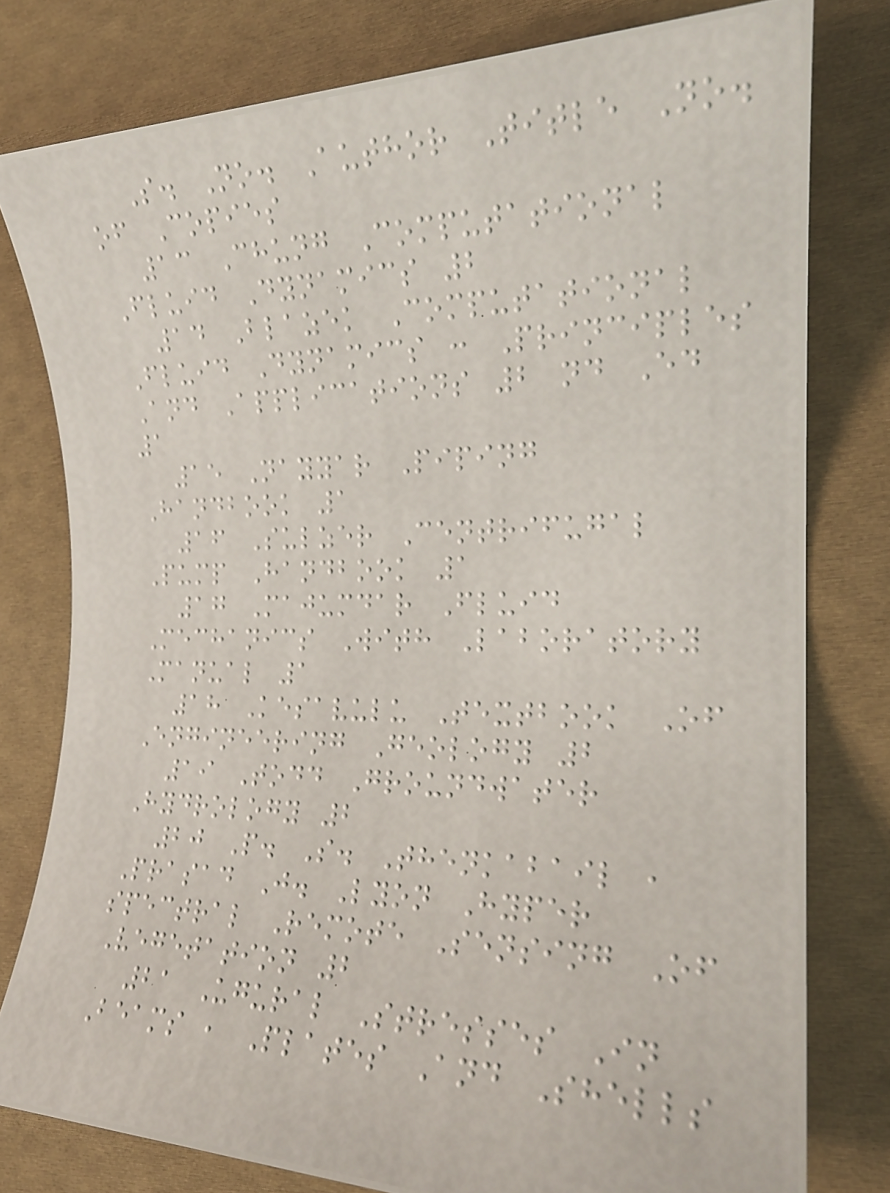S. No. Author Title No.
of Copies
13 Chung Computational
Fluid Dynamics 2
14 Blazek Computational
Fluid Dynamics : Principles
And Applications 2 nd Ed
1
15 Nayyar Piping
Handbook 1
16 Sulzer Centrifugal
Pump Handbook 1
17 Majumdar Fluid
Mechanics With Laboratory
Manual 1
18 Kesavulu Textbook Of
Engineering Geology 2
19 Todd Groundwater
Hydrology 2
20 P. S. Thenkabail ,
Prasad J. Lyon Hyper
spectral Remote Sensing Of
Vegetation 2
21 Ugural Stresses In
Beams , Plates And Shells
